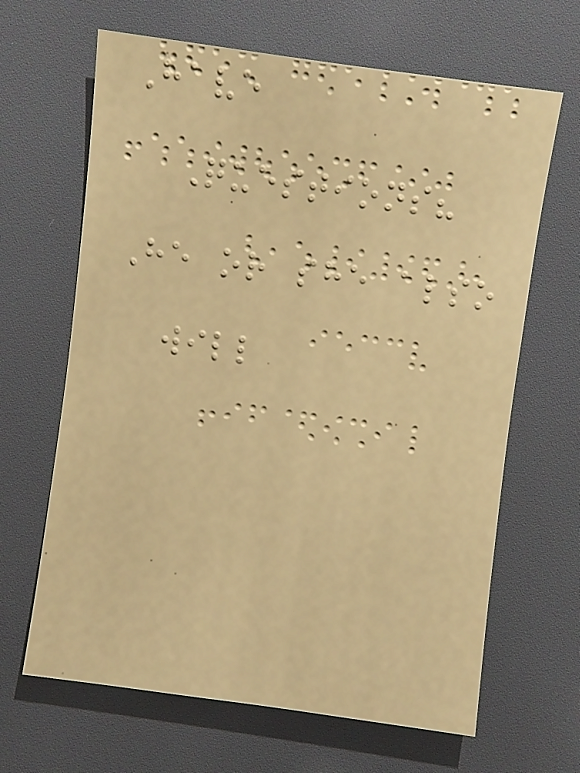Have
Questions?
He or she also
will
